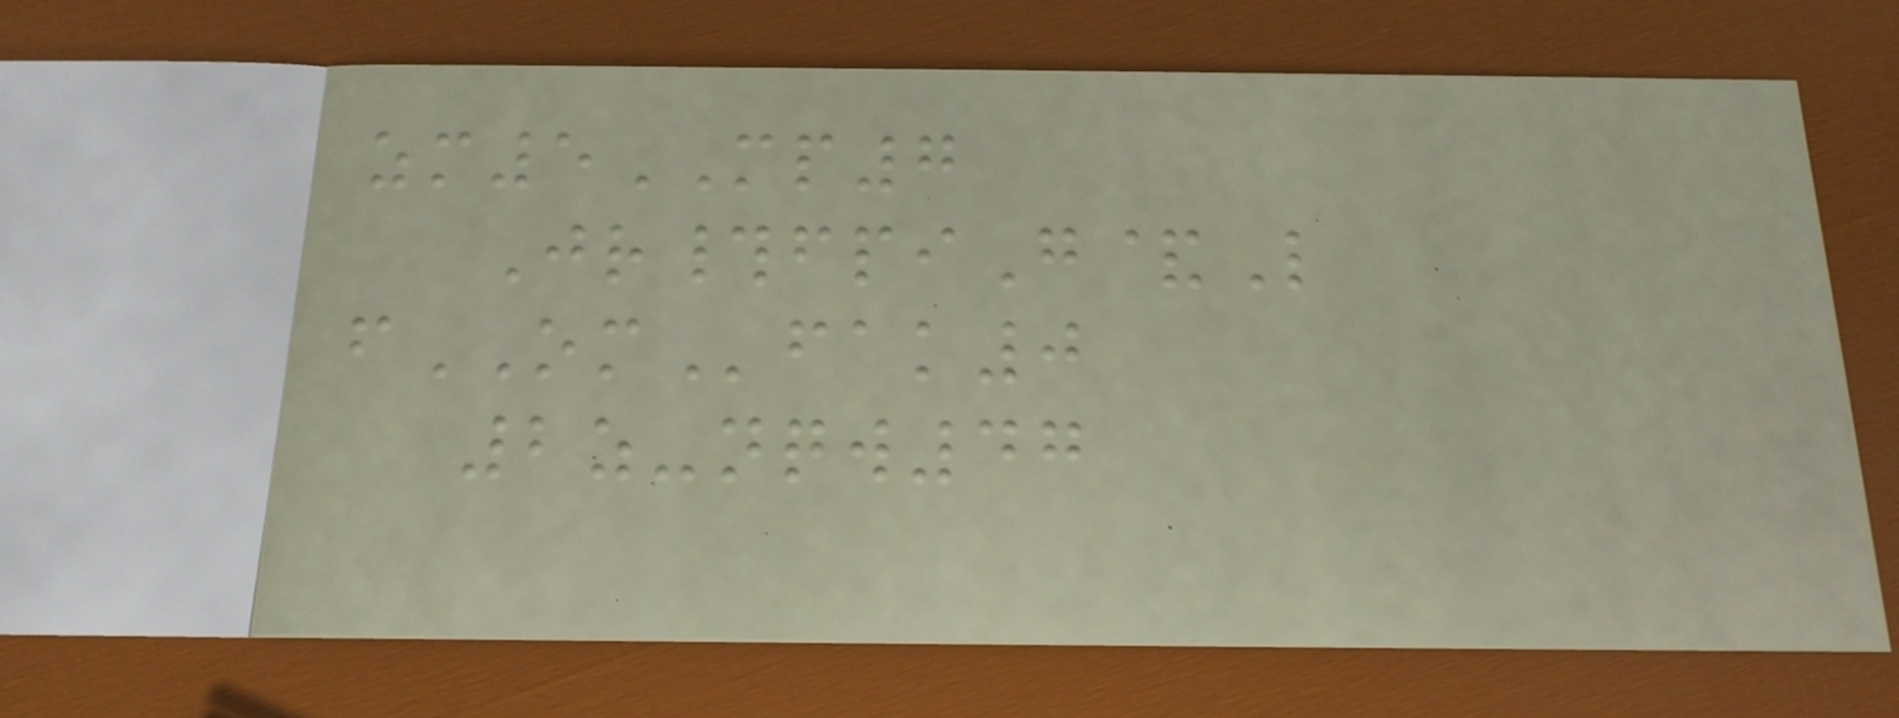zm5MP7
Jr#fpiG&L
fOMfak0
2z-nqw47
